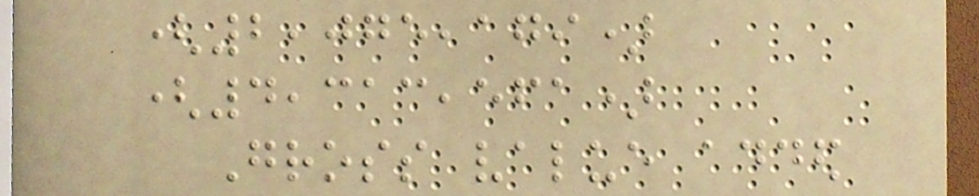(2,075,179)
(4,313,561)
Gross value added
